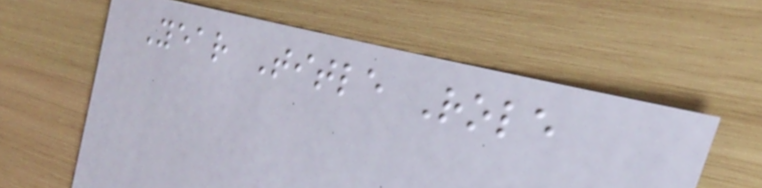Year Title Role
